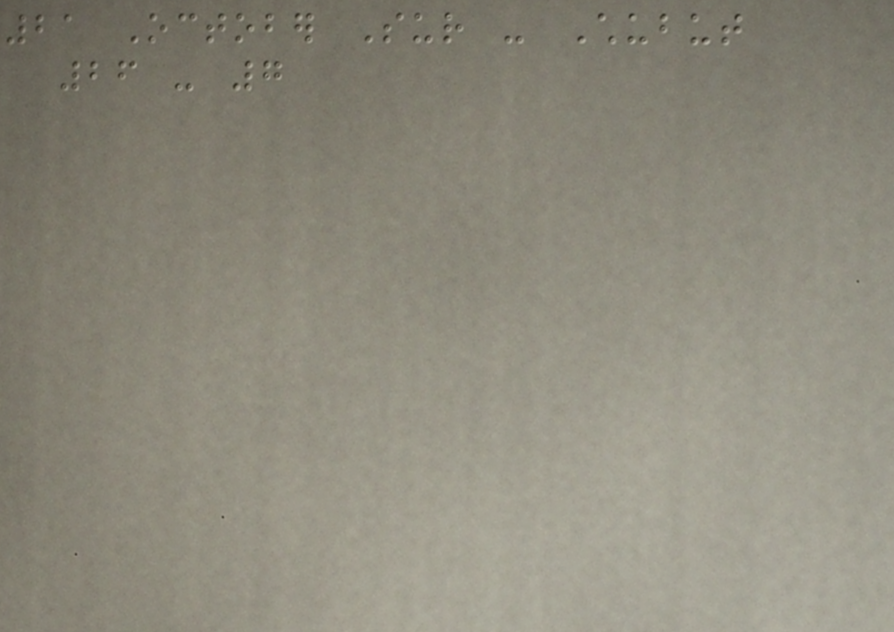21 October Sur - Chubut
26 - 7
